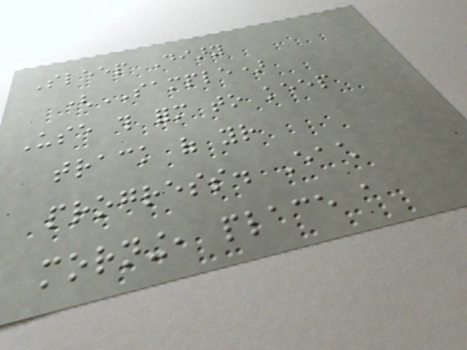Sleep Diary
(SAMPLE)
Use this form to keep
track of your
progress. Each
morning, place a
